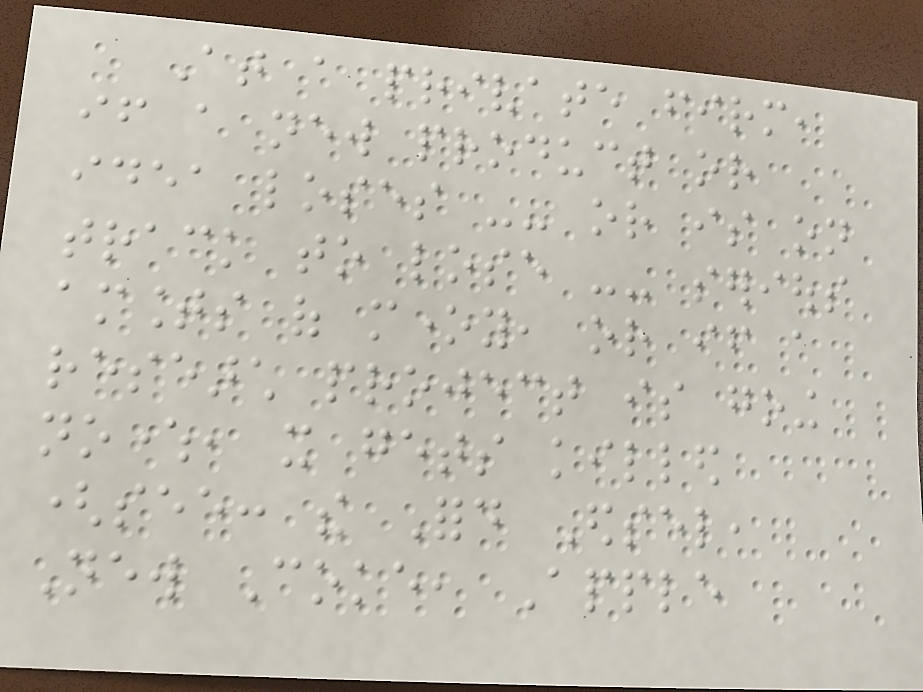At a private firm,
if a new product or
idea loses -- or is on
track to lose -- serious
amounts of money, or if a
research project is going
nowhere, it gets killed
(see: the Ford Edsel,
New Coke, Apple
